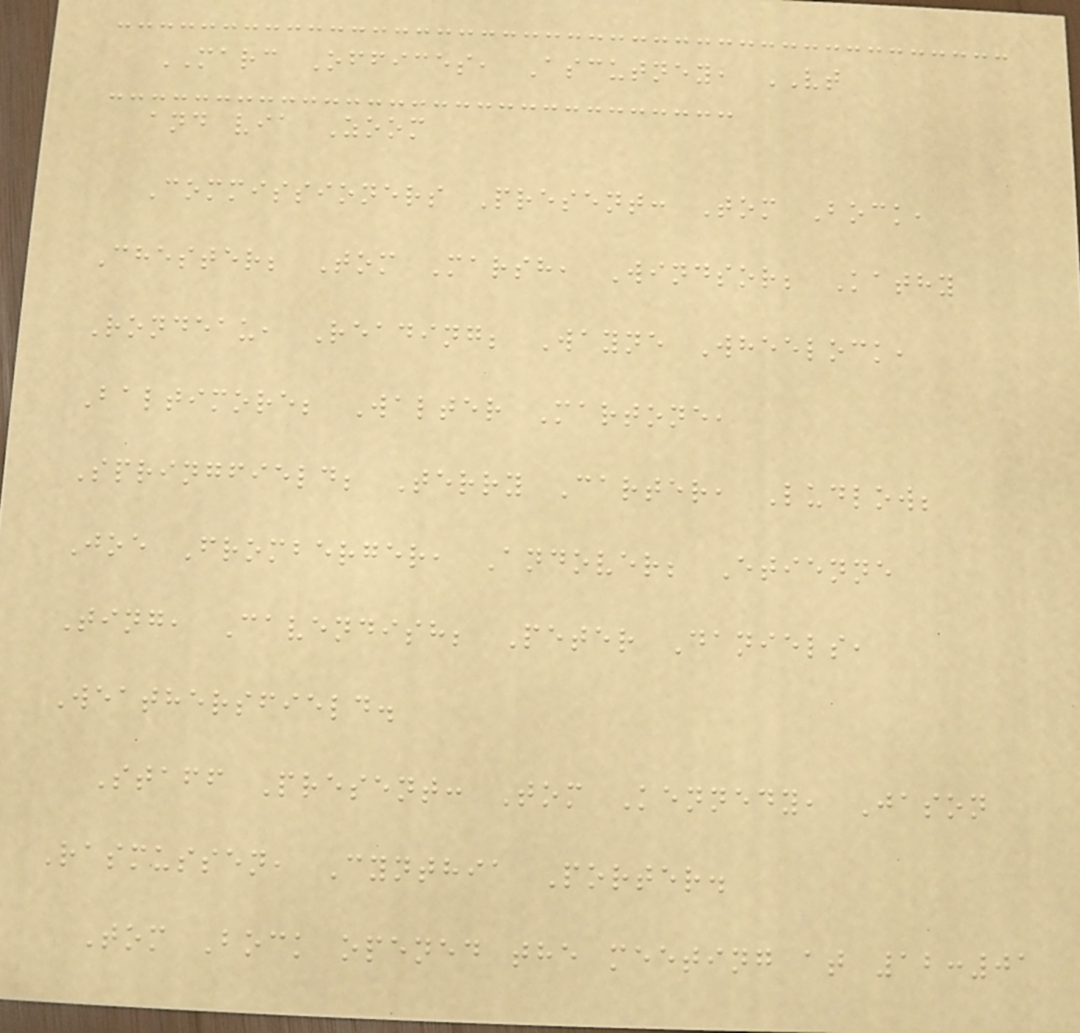MARC Offices, Ascutney, VT
and via Zoom
Commissioners Present: Tom Bock,
Chester; Tom Marsh, Windsor; Kathy
Rondeau, Reading; Wayne Wheelock,
Baltimore; Walter Martone,
Springfield; Terry Carter, Ludlow;
Joe Fromberger, Andover; Etienne
Ting, Cavendish; Peter Daniels,
Weathersfield.
Staff Present: Tom Kennedy, Jason
Rasmussen, Cynthia Porter.
Tom Bock opened the meeting at 12:01
